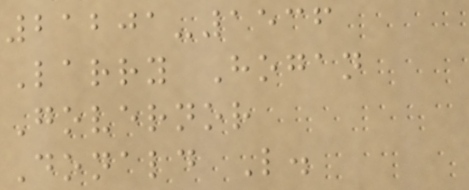21201-1536
Larry Hogan
Governor
Donald L.
